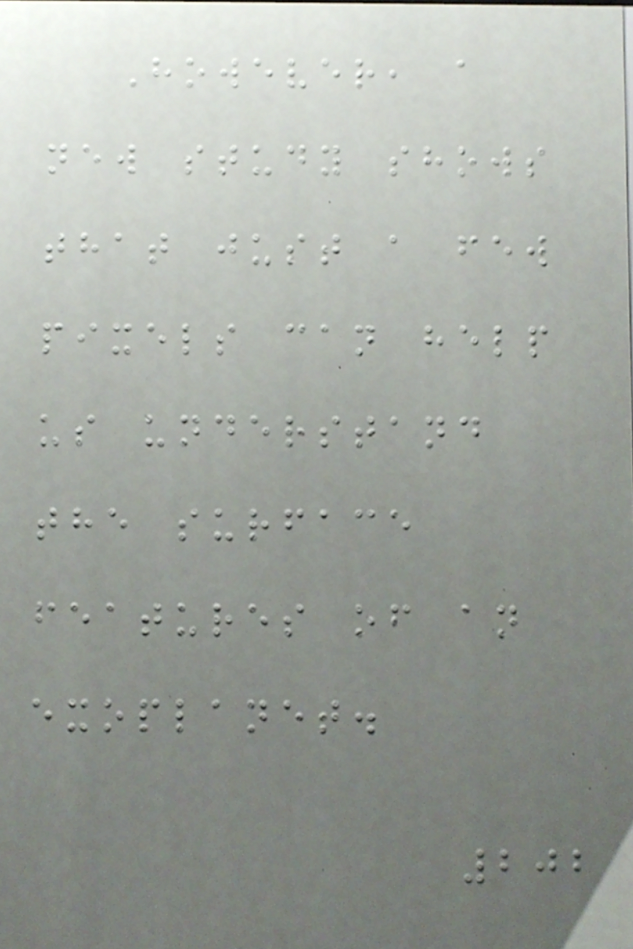However, a
new study shows
that just a few
pixels can help
us understand
the surface
features of an
exoplanet.
202
